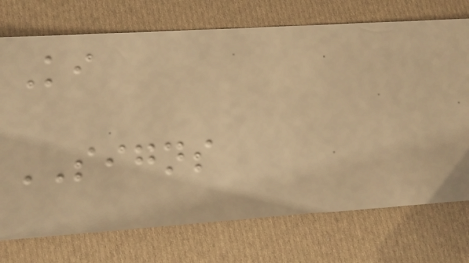Ki
SIGNS
